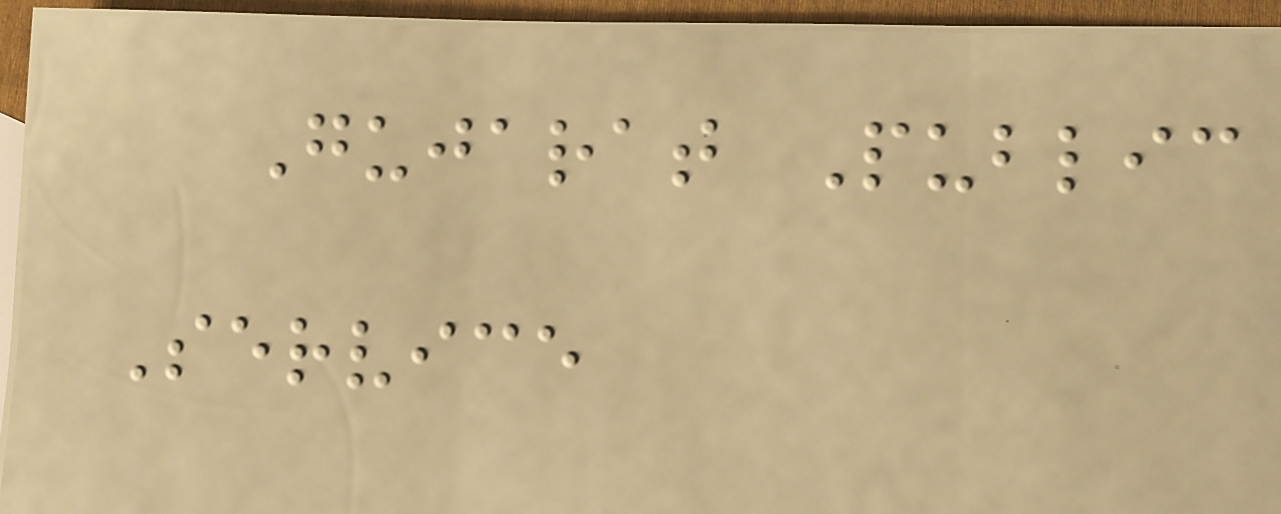Gujarat Public
Service
